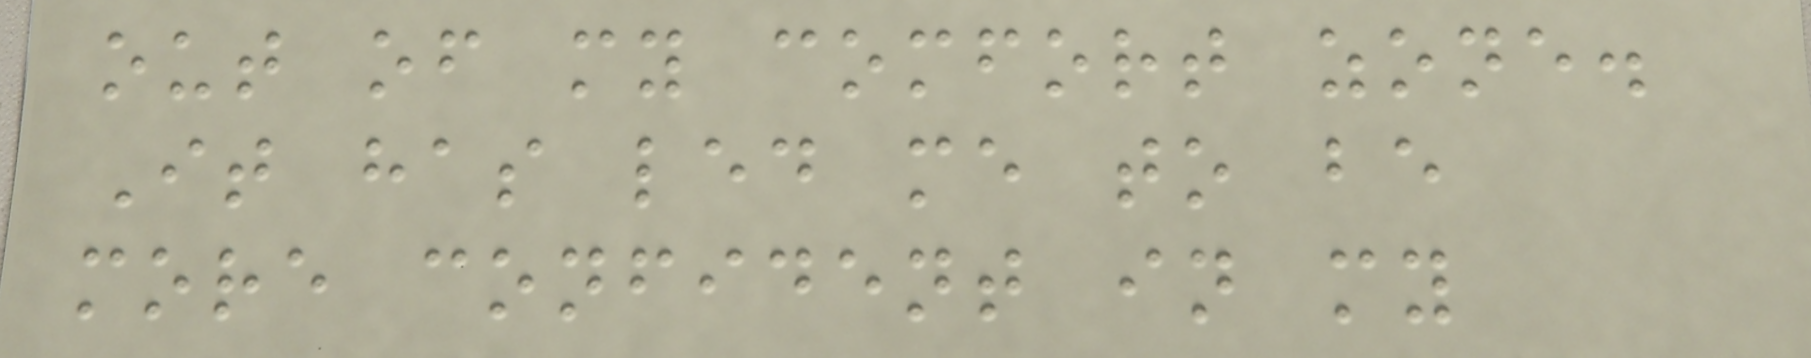out of my comfort zone.
It has led me to be
more confident in my
